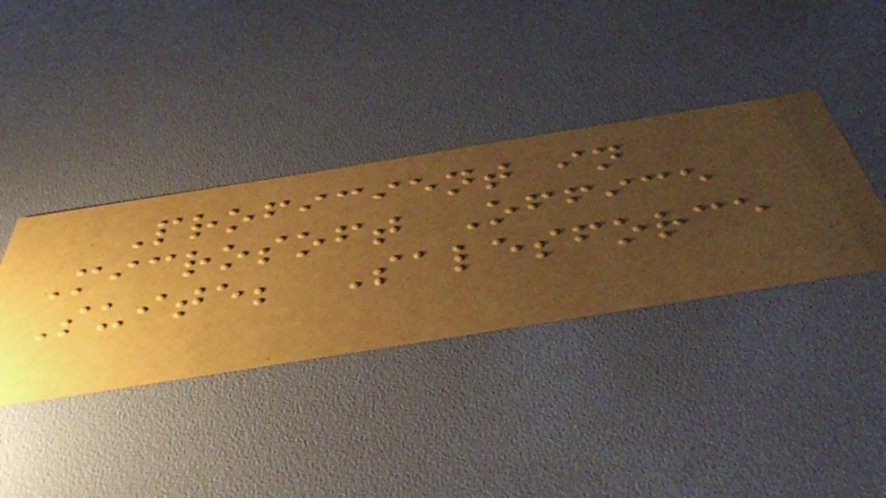Proficient in
Microsoft Office
Suite; Salesforce
